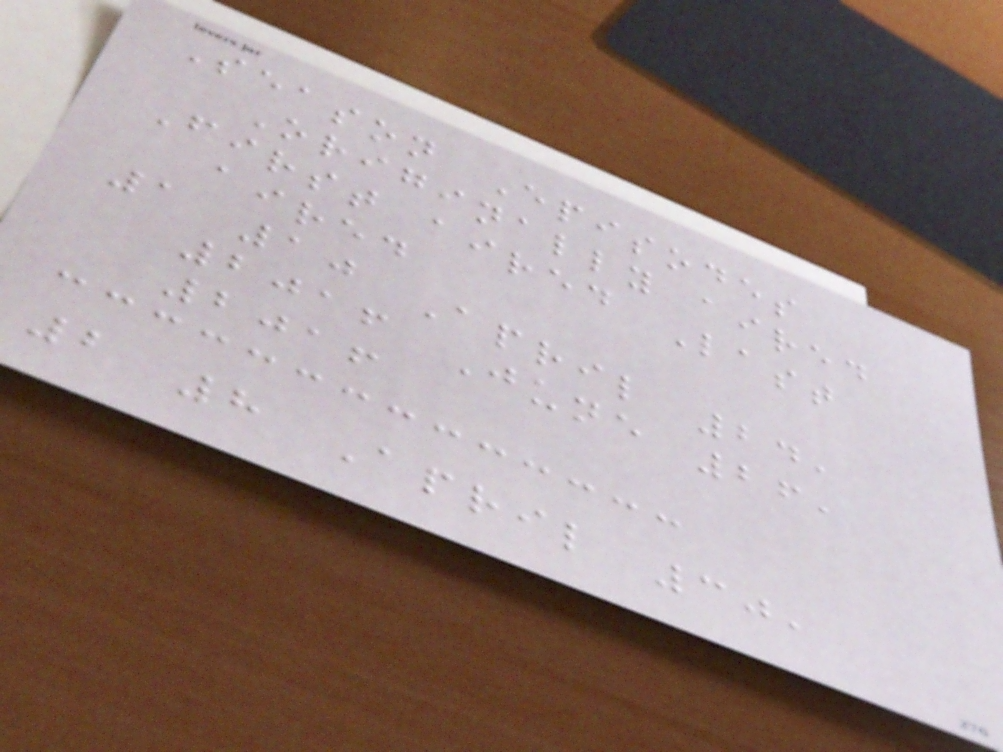Season Episodes
Originally aired
First aired Last
aired
1 10 April 24,
2016 June 26,
2016
2 8 April 30,
